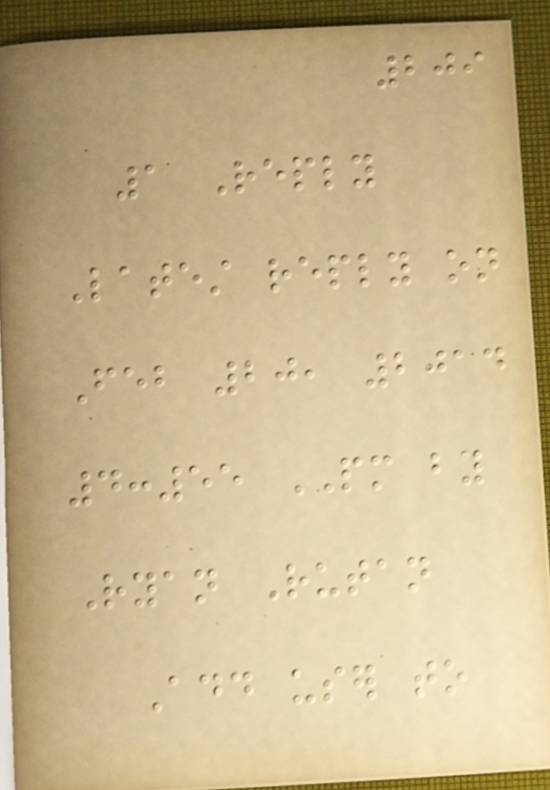209
1 Reply
Latest reply on
Feb 20, 2014
4:55 PM by
Ryan Rutan
Add user to
